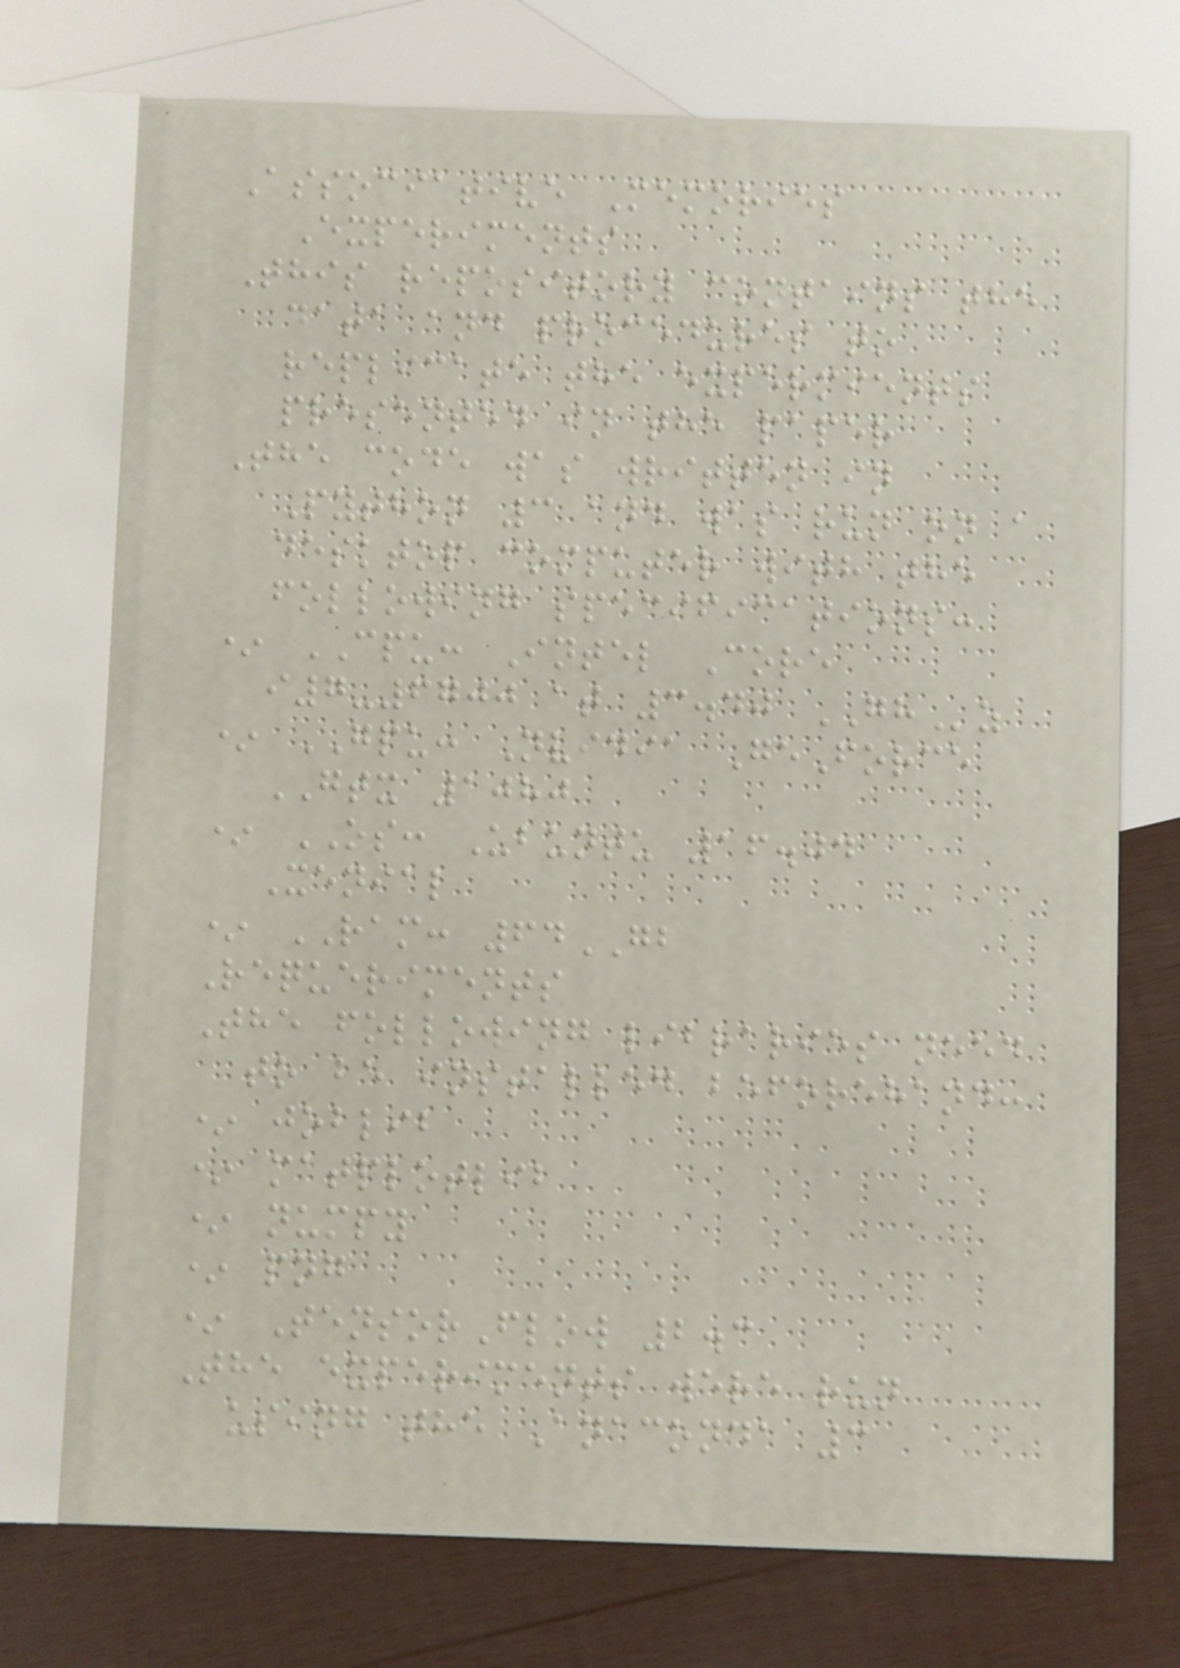Associative Memories
Experiments
This repository contains the
data and procedures to
replicate the expermients
presented in the paper
The code was written in
Python 3 and was run on a
desktop computer with the
following specifications:
* CPU: Intel Core
i7-6700 at 3.40 GHz
* GPU: Nvidia GeForce
GTX 1080
* OS: Ubuntu 16.04
Xenial
* RAM: 64GB
Requeriments
The following libraries need
to be installed beforehand:
* joblib
* matplotlib
* numpy
* png
* TensorFlow 2.3
The experiments were run
using the Anaconda 3
